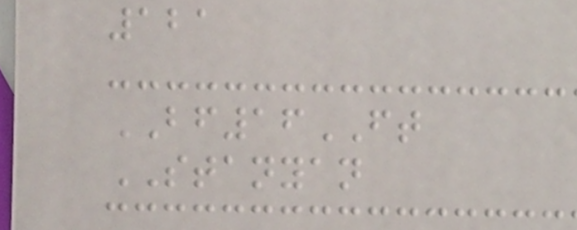121
BF16FT
STANYAN
